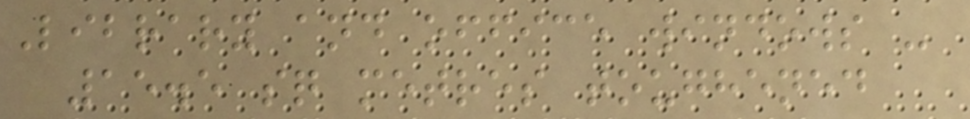Library and office windows -
15.5 sq metres toughened
